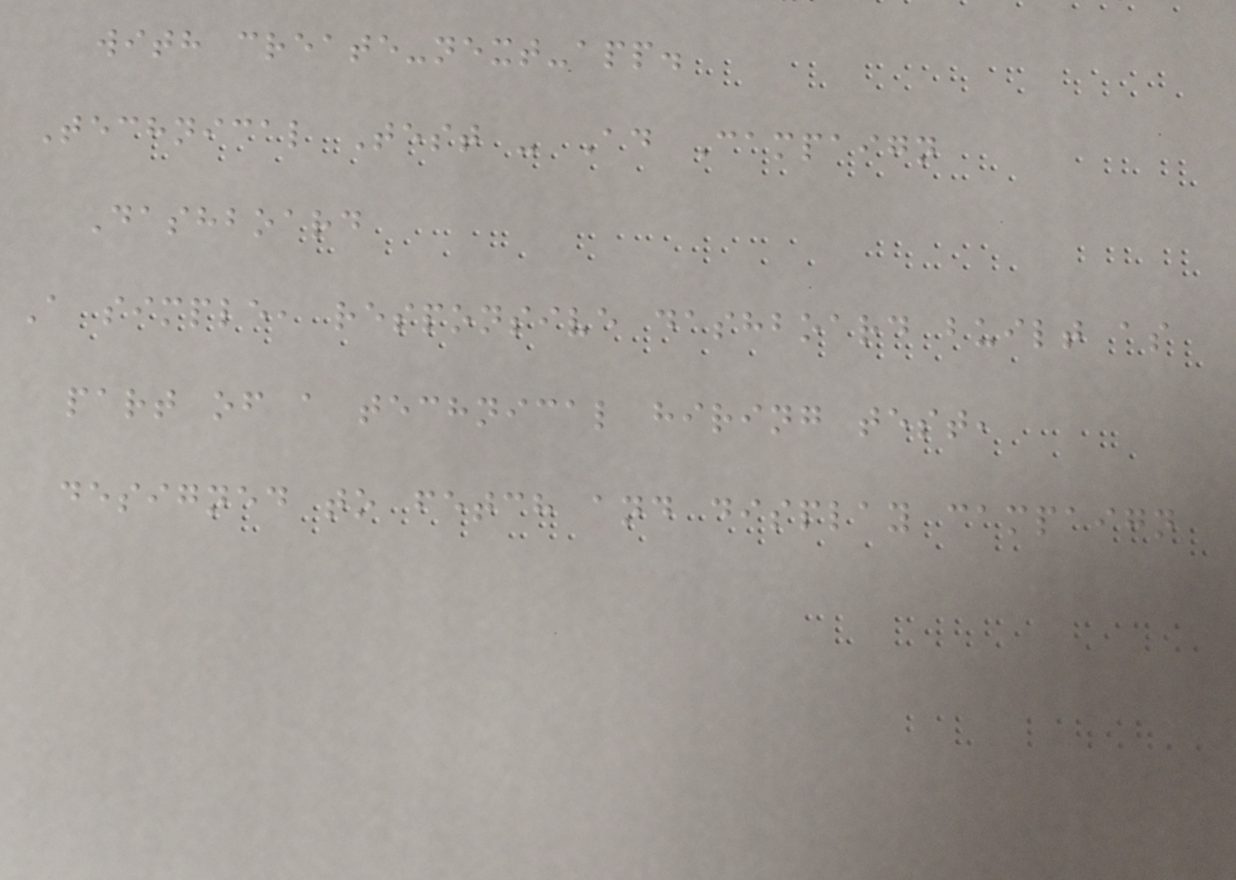with create-next-app.
Technical Test - Ad Campaign
Dashboard
A simple, responsive dashboard built as
part of a technical hiring test,
designed to fetch and display campaign
